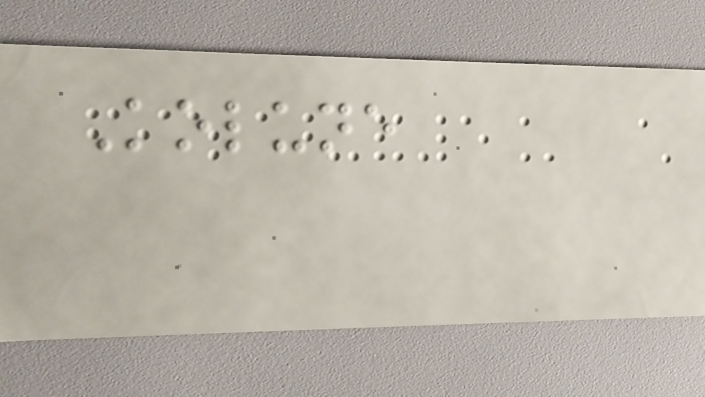Kolune
